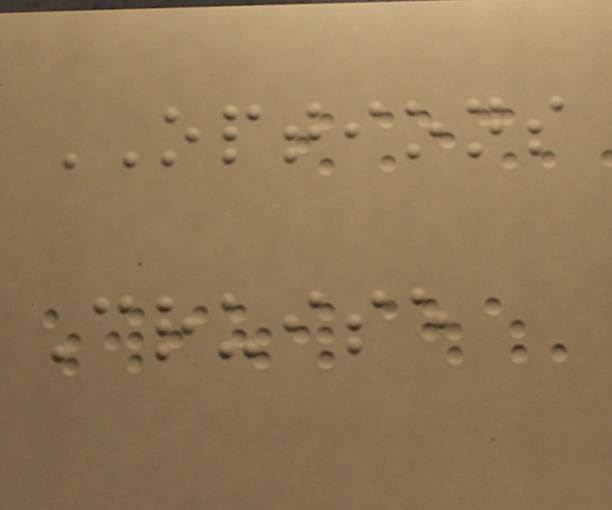OPTIONS
Cruise
